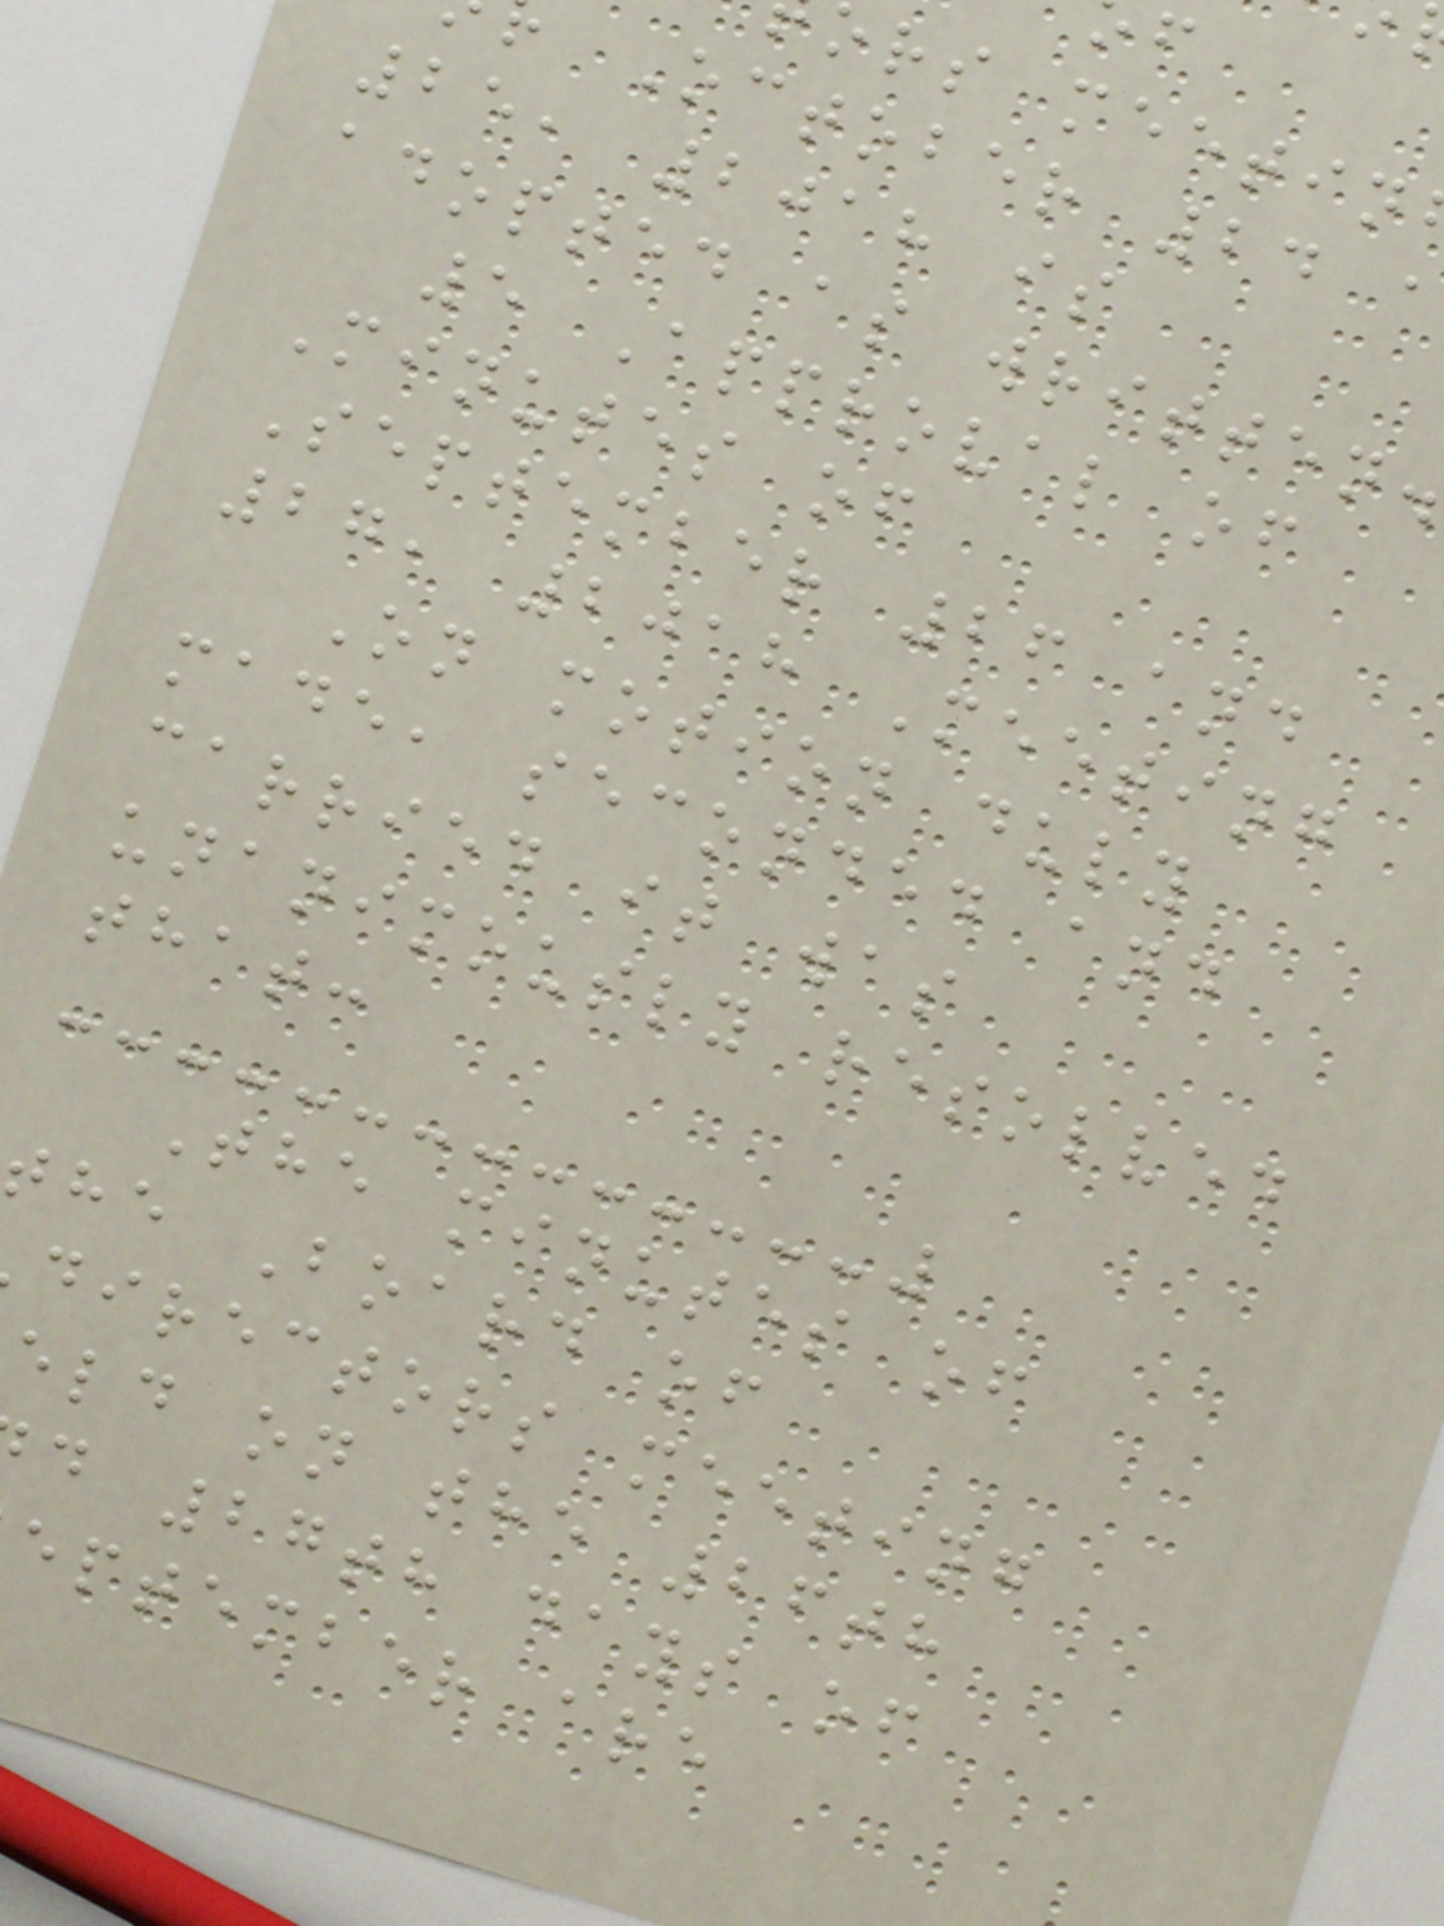ors meetin
October 24 a
25, 2018 is
adopted as written
5 Approval of
Minutes of
September 26 and
27, 2018 Meeting
On motion duly
made, seconded and
carried it was
unanimously resolved
that:
The minutes of
the Board of
directors meeting
eld on the 26th
d 27th days of
eptember are
